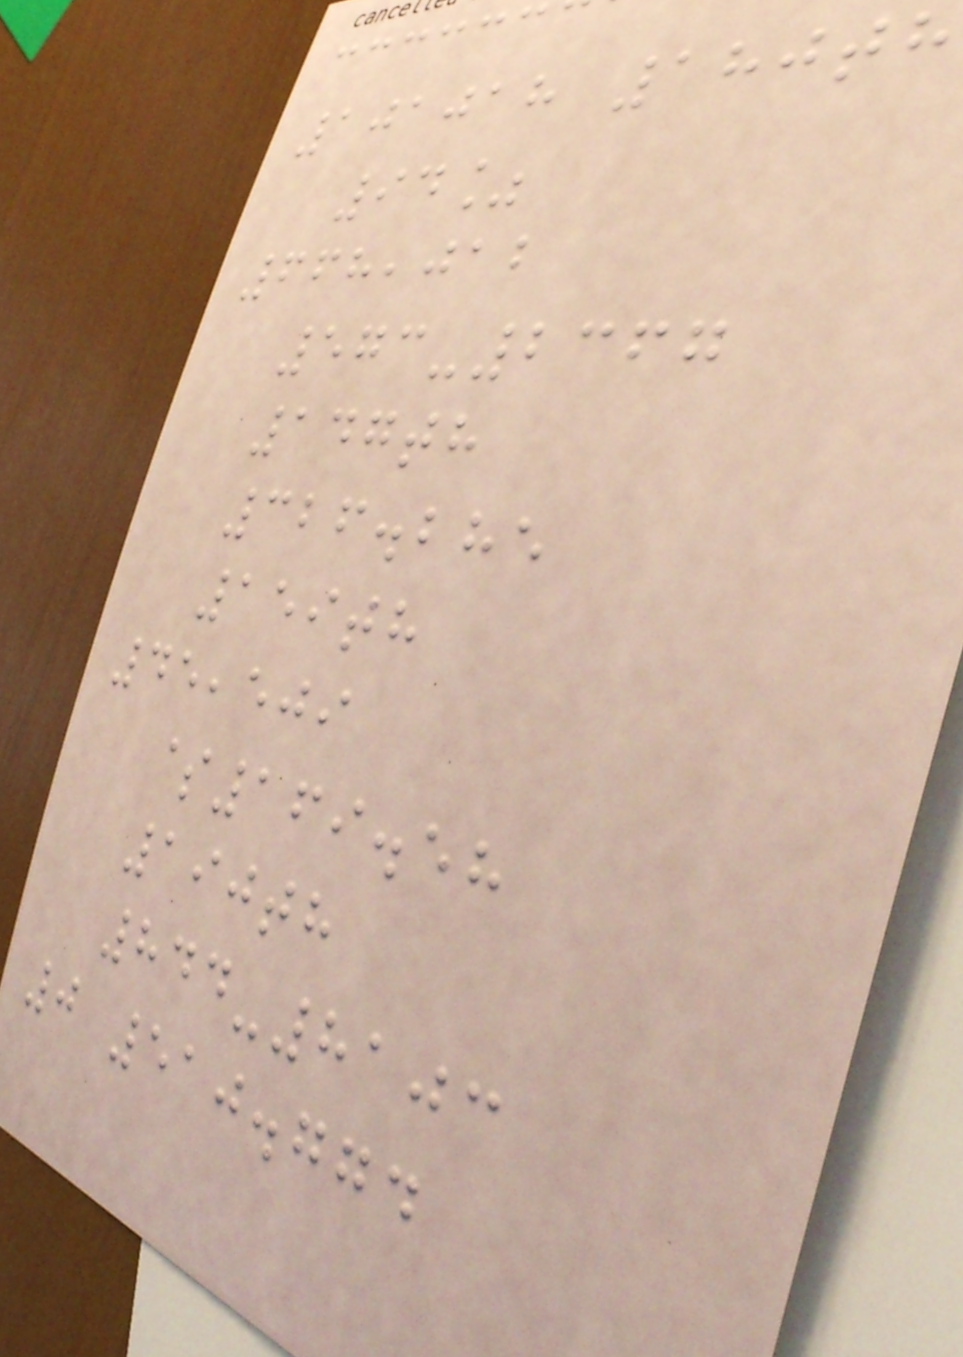101018 180th
94%
668,012
573-2367
147th
326.285
159th
45,509
$169.58
190th
844-8103
0 510.774
